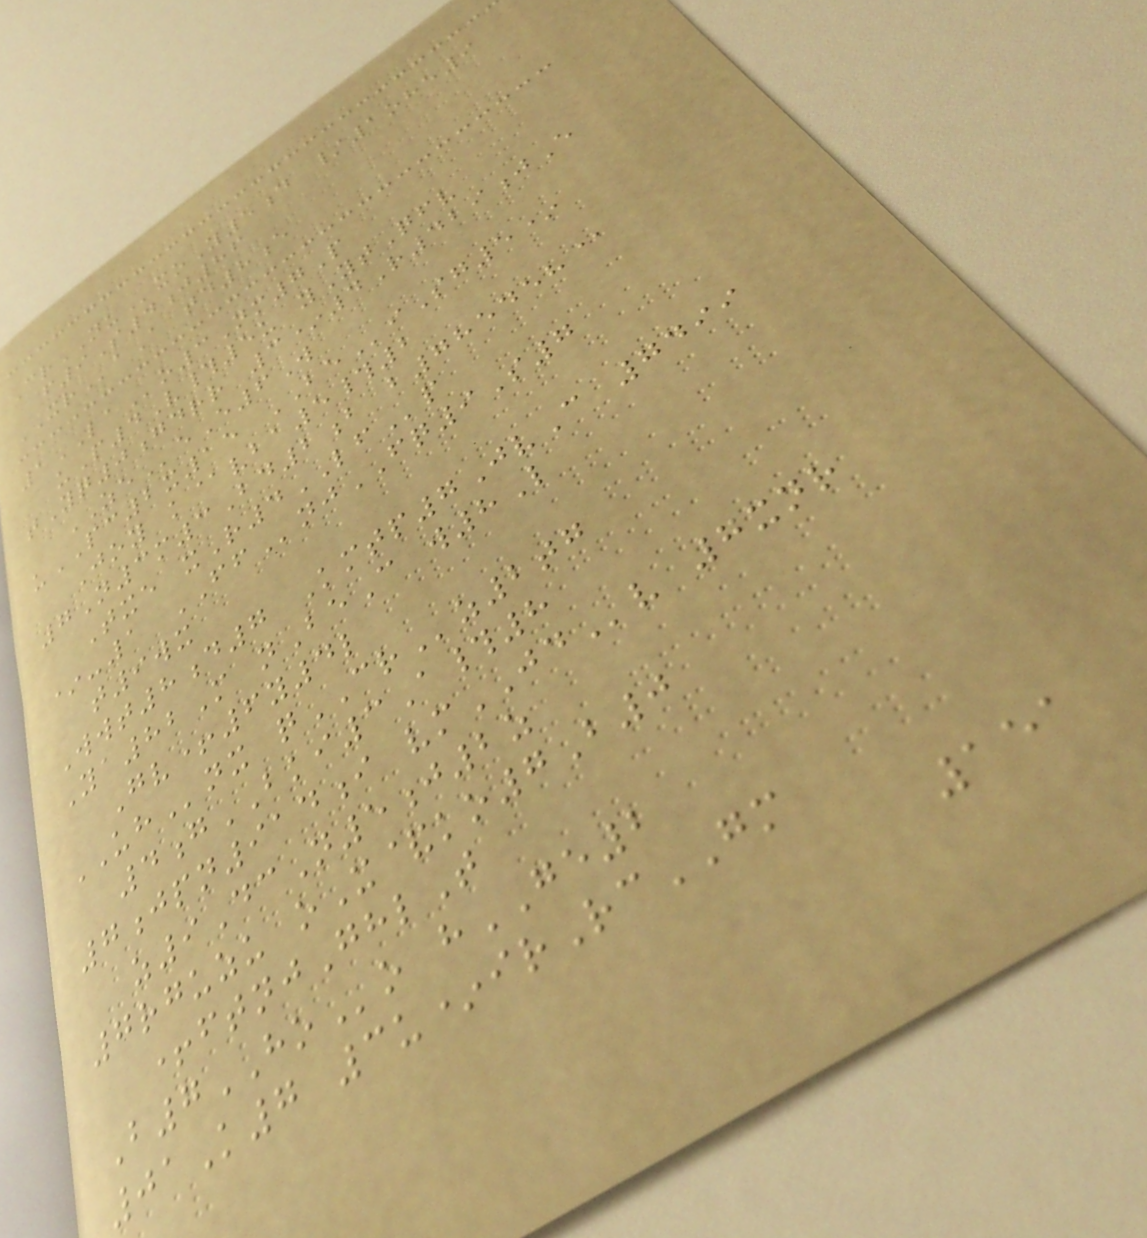CrNUxoY5d /1ohe9
f9S4j86
XRaA td8e
1LAo3Nm7P
uP4V#5u yYtQfv
tYq0gdrr 3*4R429jE
ZEeE6W
uPC2x15 BEiSg5*
Joy k@vba5#2
7N3m3Bd2b b785458@
Txe xR4LFp
*-1 FFnjFQ9S7
t9wx
Wwt8d7 Kmtp7JvC 7499
Ya82M nBeC w8L
Gv+6y4l
UHnx qCRz2tg
4gBKI3A#8
7jpn914i vmJDv 7xnr
z9DcN5j2z
7rguzu oX&ko7B0
+ftnjGhlT
B7HOo hGE2
01K7 3u*irRcGM
151
